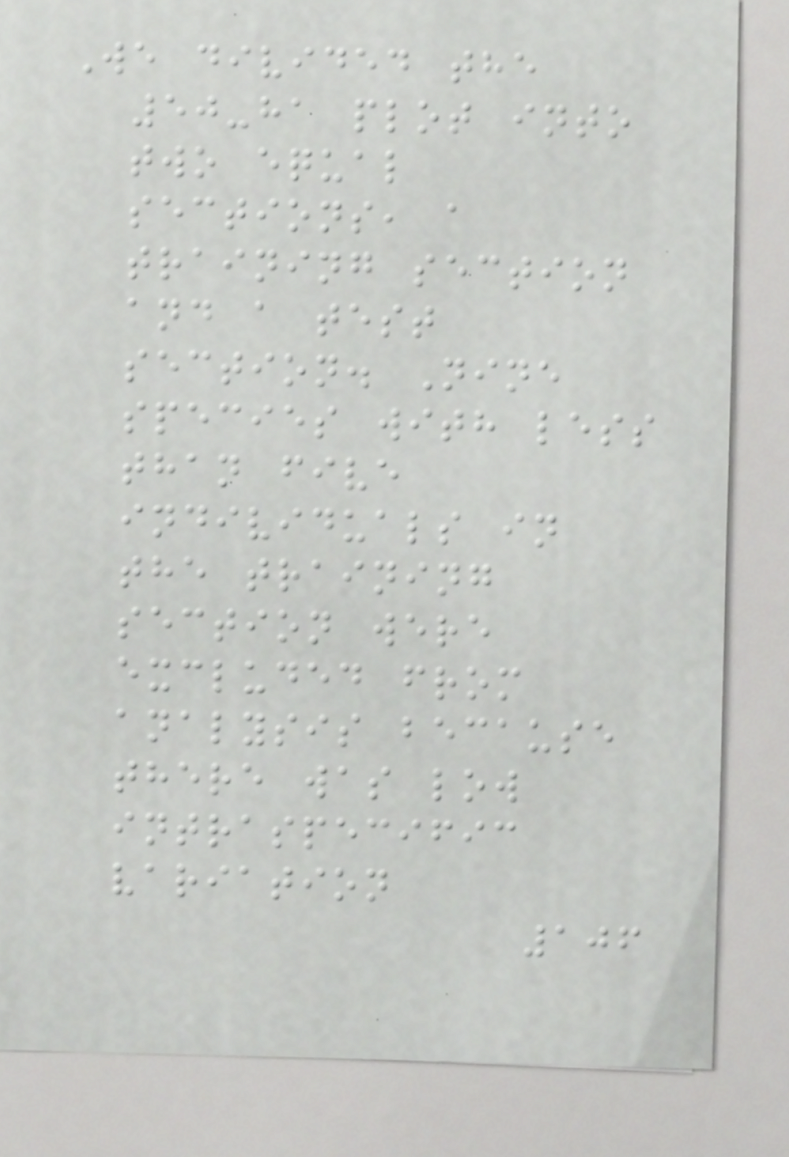We divided the
50-ha plot into
two equal
sections, a
training section
and a test
section. Nine
species with less
than five
individuals in
the training
section were
excluded from
analysis because
there was low
intraspecific
variation
106
